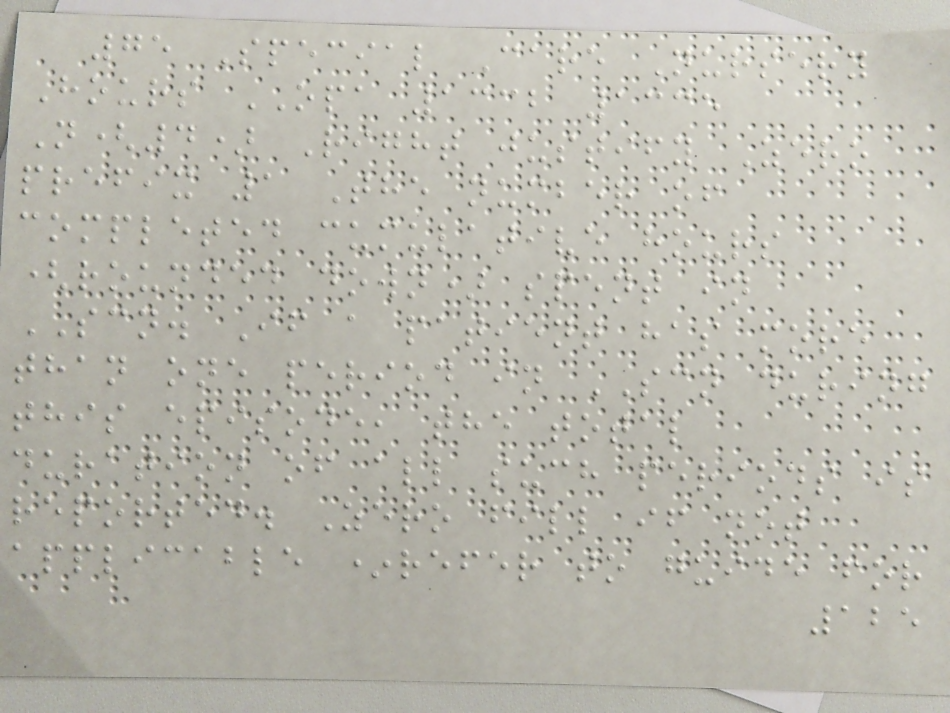75 Special Care Nursery
Hours OPA 1332 1335
N(4) Right justify Zero
prefix 1 The number of
completed cumulative hours
(rounded down) spent in
SCN. If a patient has more
than one period in SCN during
this episode, the total
duration of all such periods is
reported. Zero fill if not
applicable *refer to guide for
125
